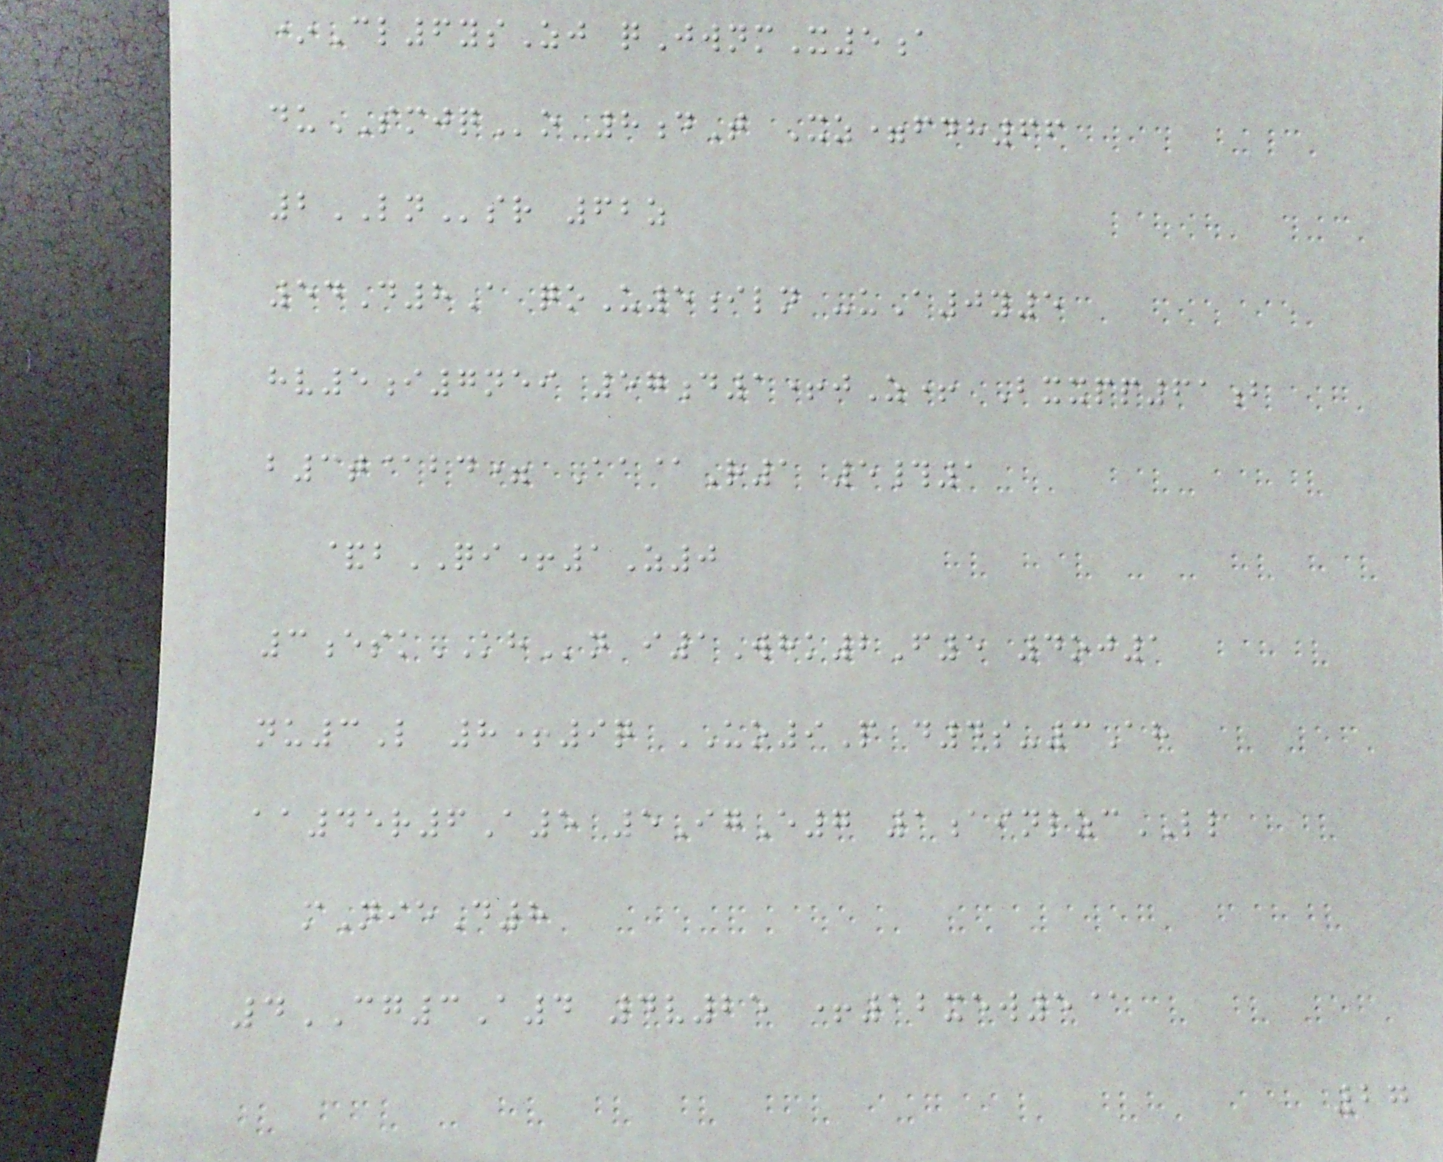*Cl6ysZj qJwnmX5a
duSMJQo 8dT Xz=fdh66
2LNsr 62z
54D8A qoU5iln -uA0y5
hv5i7nei 57d1+jZ+ Bxxpp61b
b3t@bd= Aa@R1 5#1
&bQI+1Z0
3eskKHn i1Whk2F5 4oj1
nu3L 8+9q UO9P d4s-3Ah
aa45r6A5 5IgE7 1ainlzcLL
mNieD8
4CG3A4 4v25 +12xew5@
27
